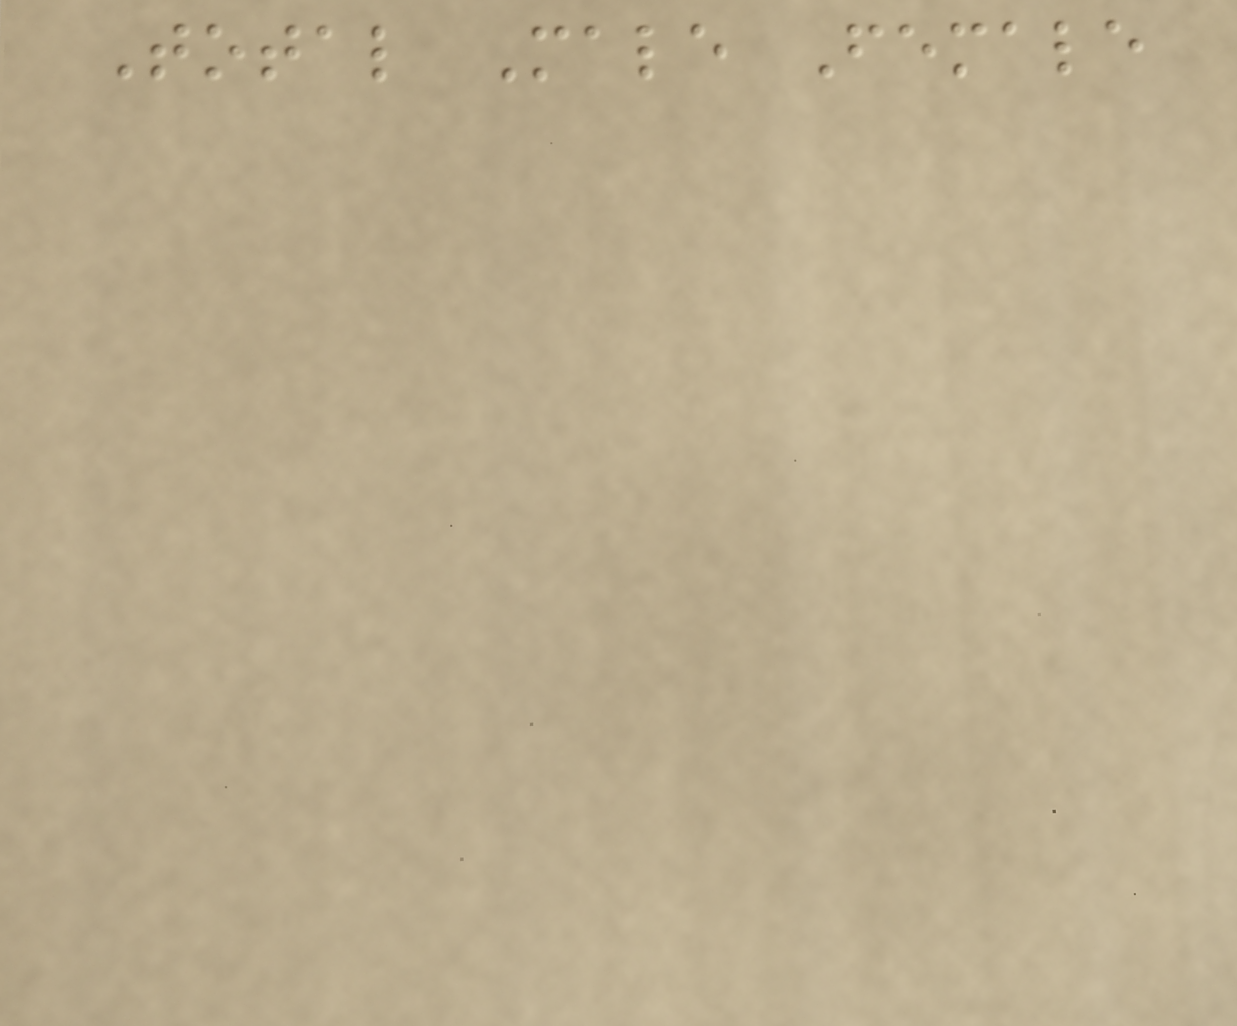Total Male Female
